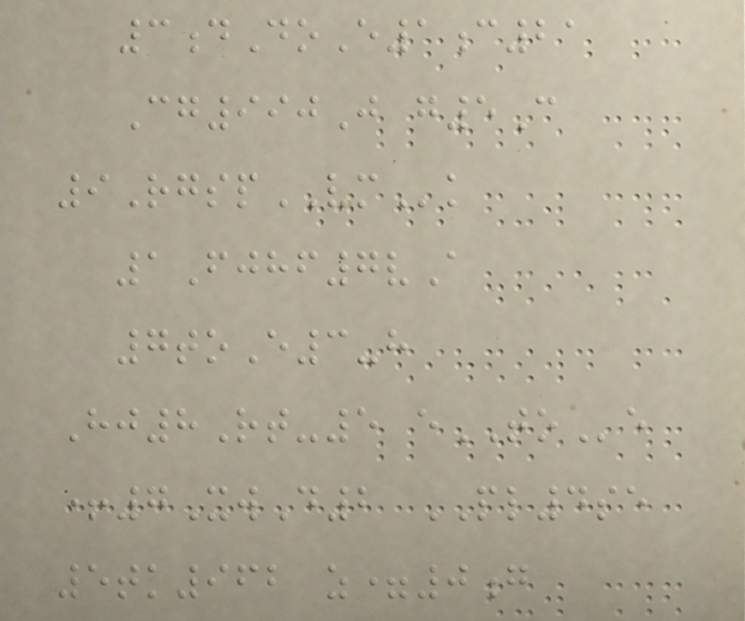3dDoE1c21
Cg990J g5C
9RgspVMk
1Fjhf7vA
7toE3-h
Hj8Rt-5 eTOe
+7XwD2 PL4se
5tk962 z=0g
